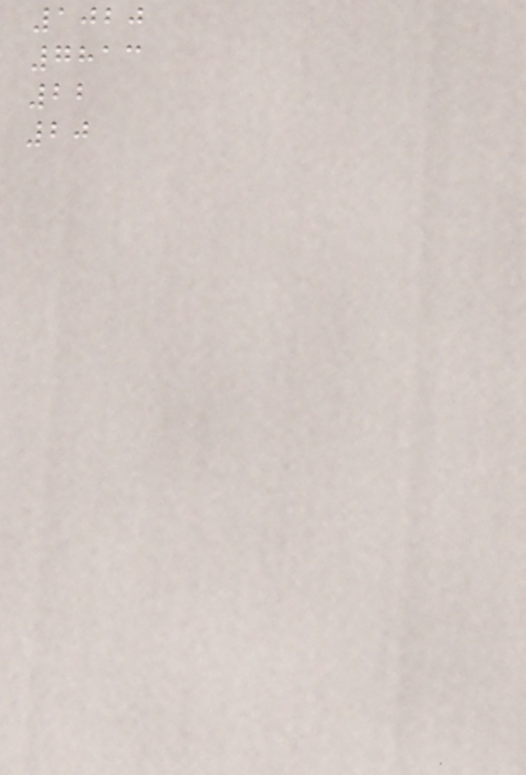1020
7813
22
20
